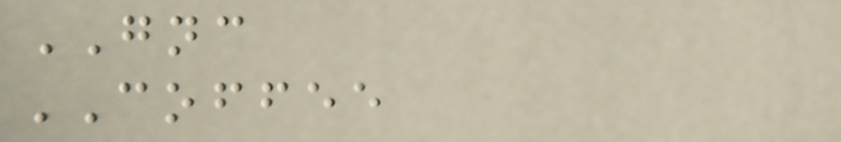GNC
COFFEE
